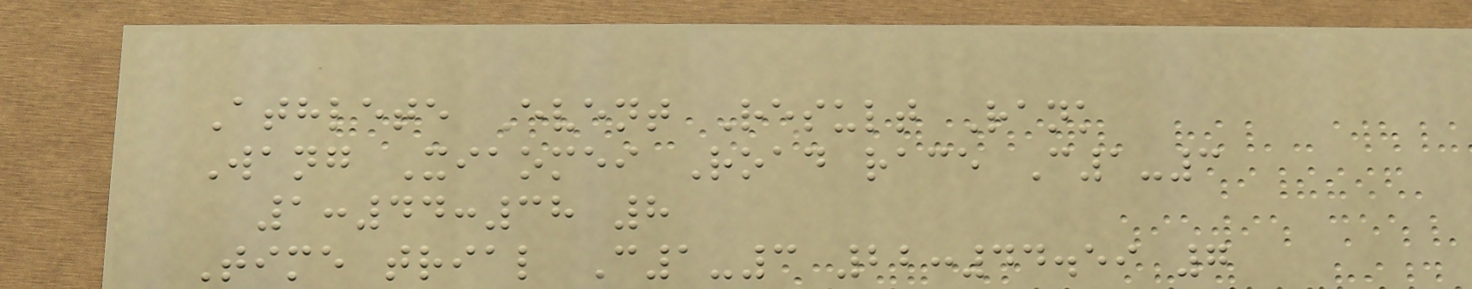Athlete Event Result Rank
Wang Xiaomei Road race C1-3
1:44:38 8
Time trial C1-3 22:44.59 7
